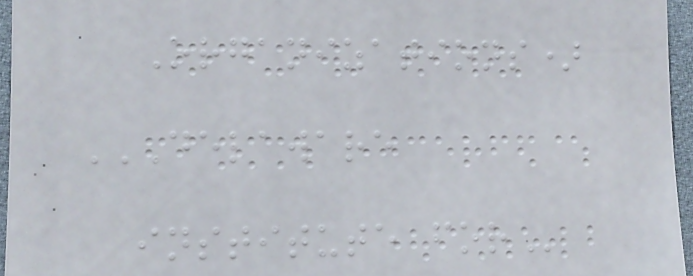Organizations)
DELAWARE
INSTITUTE FOR
